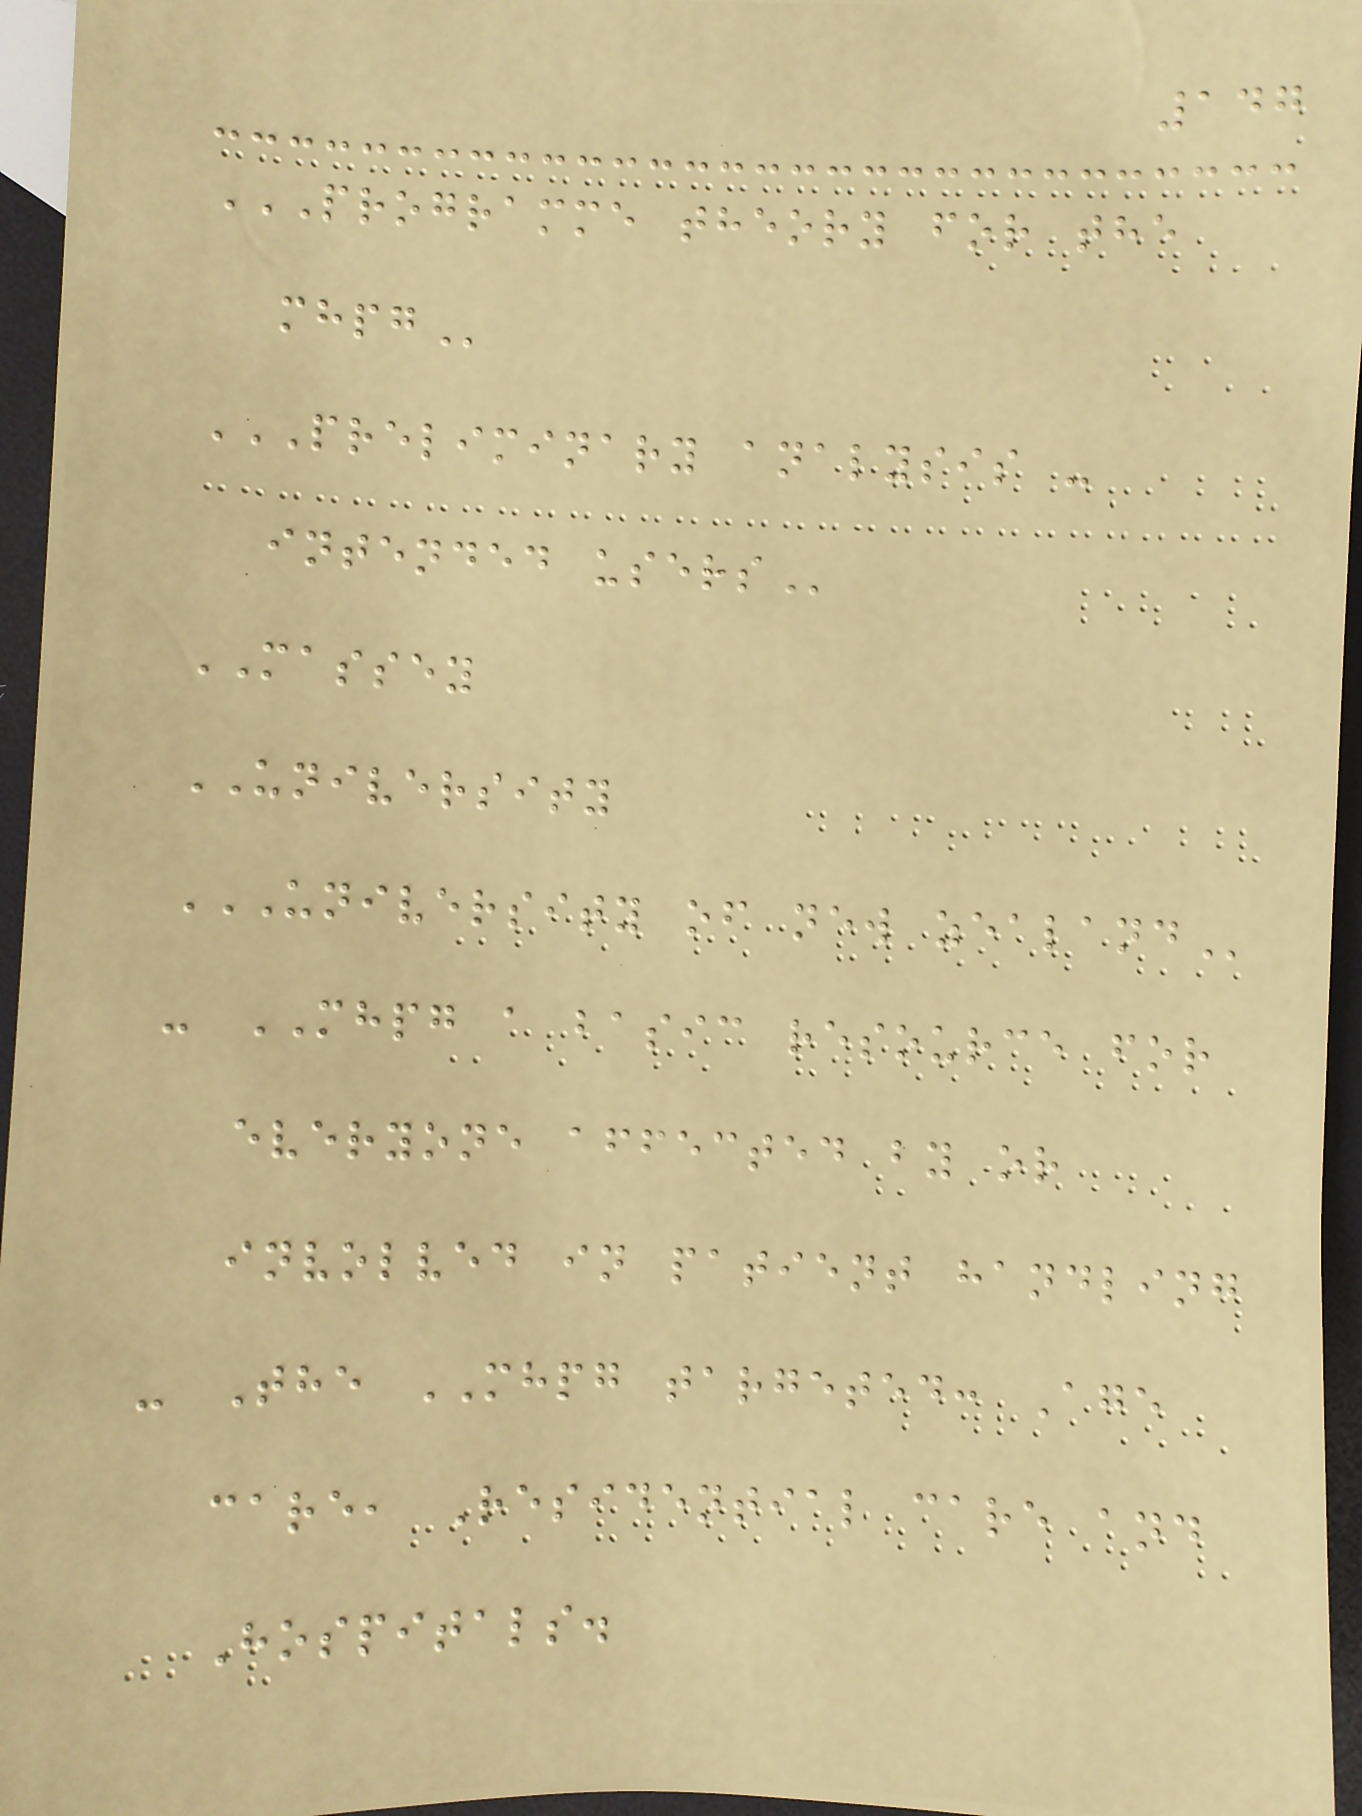147
PROGRAMME THEORY FOR THE
MHPG
PRELIMINARY ANALYSIS -
INTENDED USERS
MASSEY
UNIVERSITY
UNIVERSITY OF NEW ZEALAND
- MHPG a basic resource for
everyone affected by or
involved in patient handling
- The MHPG targeted: Age
care, Residential care and
Hospitals.
